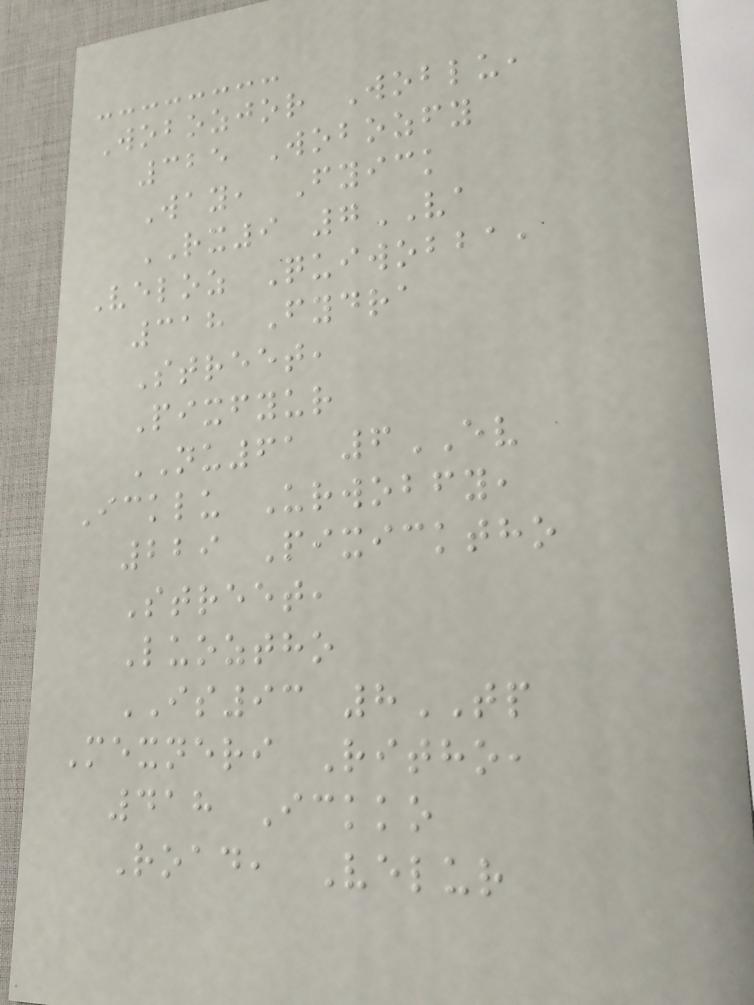Wobozjor Woblu,
325 Wobozfy
Way, Fyick
RX9 7VA
Veloz Quiwobba,
318 Fydra
Street,
Pixfyur
NU61 6EV
Icklu Urwobfy,
229 Pixicktho
Street,
Luoztho
IS93 8TP
Mexneri Ritho,
418 Ickko
Road, Velur
